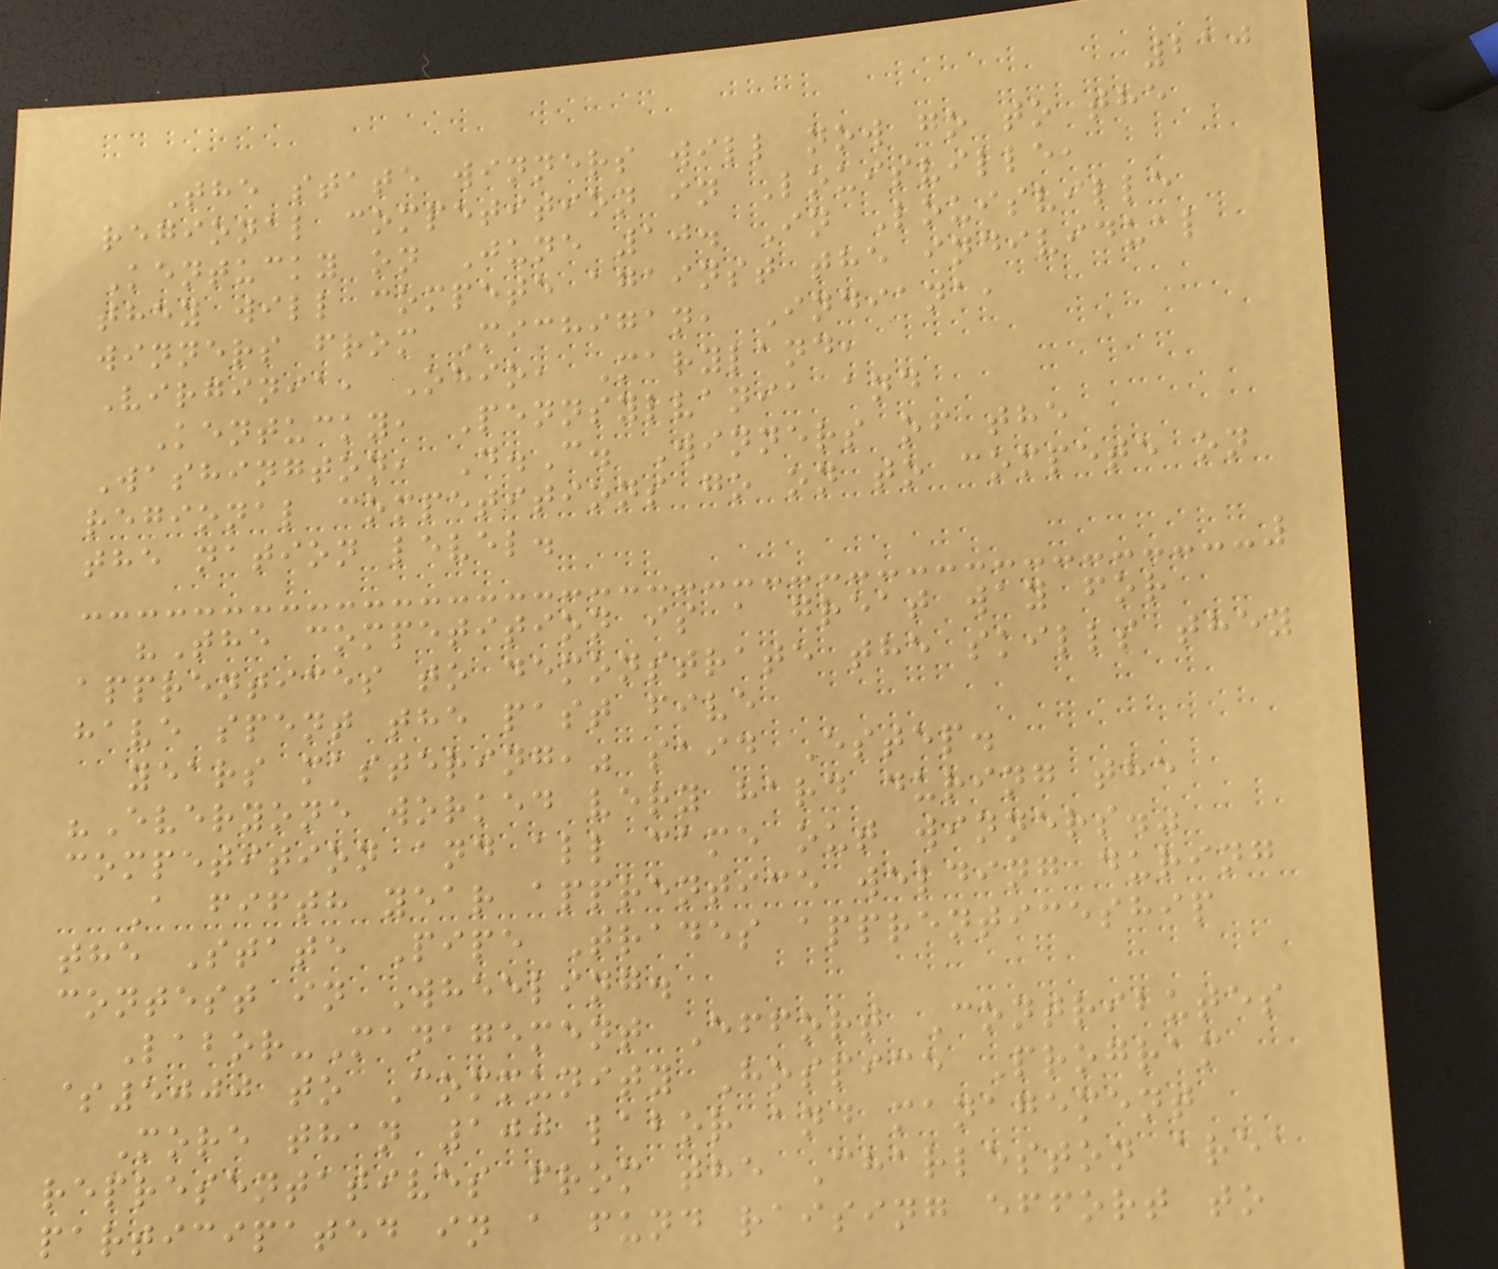210
The state winners will now go to the
regional competition in Louisville,
Kentucky on June 10. In Louisville
they will compete against the individual
winners from Michigan, Indiana,
Virginia, Ohio, Maryland,
Kentucky, Pennsylvania and
Washington, D.C. Winners of the
regional competitions go on to compete on
the nation level.
"The competition is a great way for
apprentices to demonstrate the skills they
have spent the past five
years mastering," said Estep.
"Everyone worked very hard during the
competition and all came out winners."
A fifth year apprentice welding during
the State Pipe Trades apprenticeship
contest in Wheeling.
Labor-Management Effort Contributes
$5000 to Community Hospice Program
More than 100 labor and management
representatives from the Charleston area
participated in a fund raising effort to
